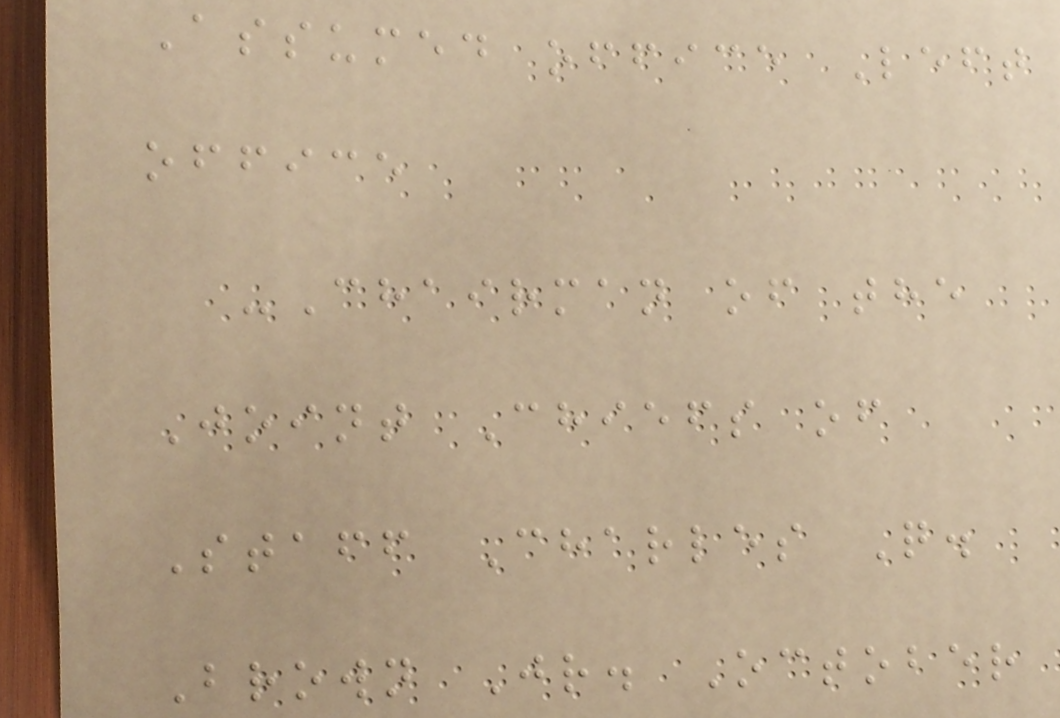Assumed office Left
office
-Chairman of the
Joint Chiefs of
Staff Charles Q.
Brown Jr. October
